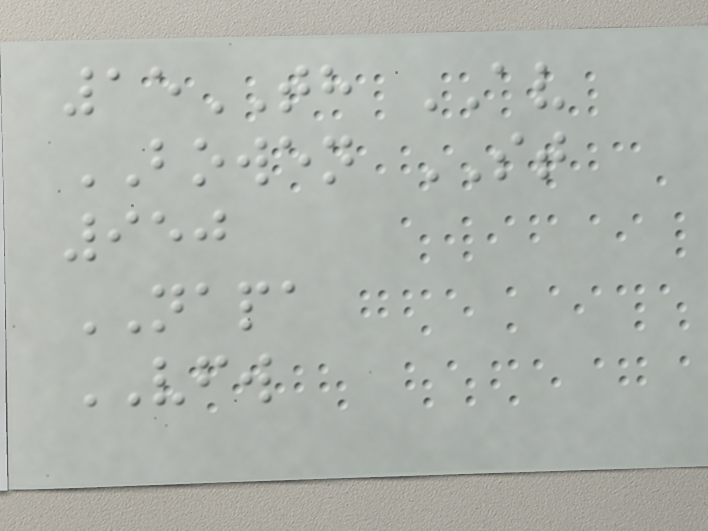15TH AV
BOWEN ST
950
NAPA
VFW
